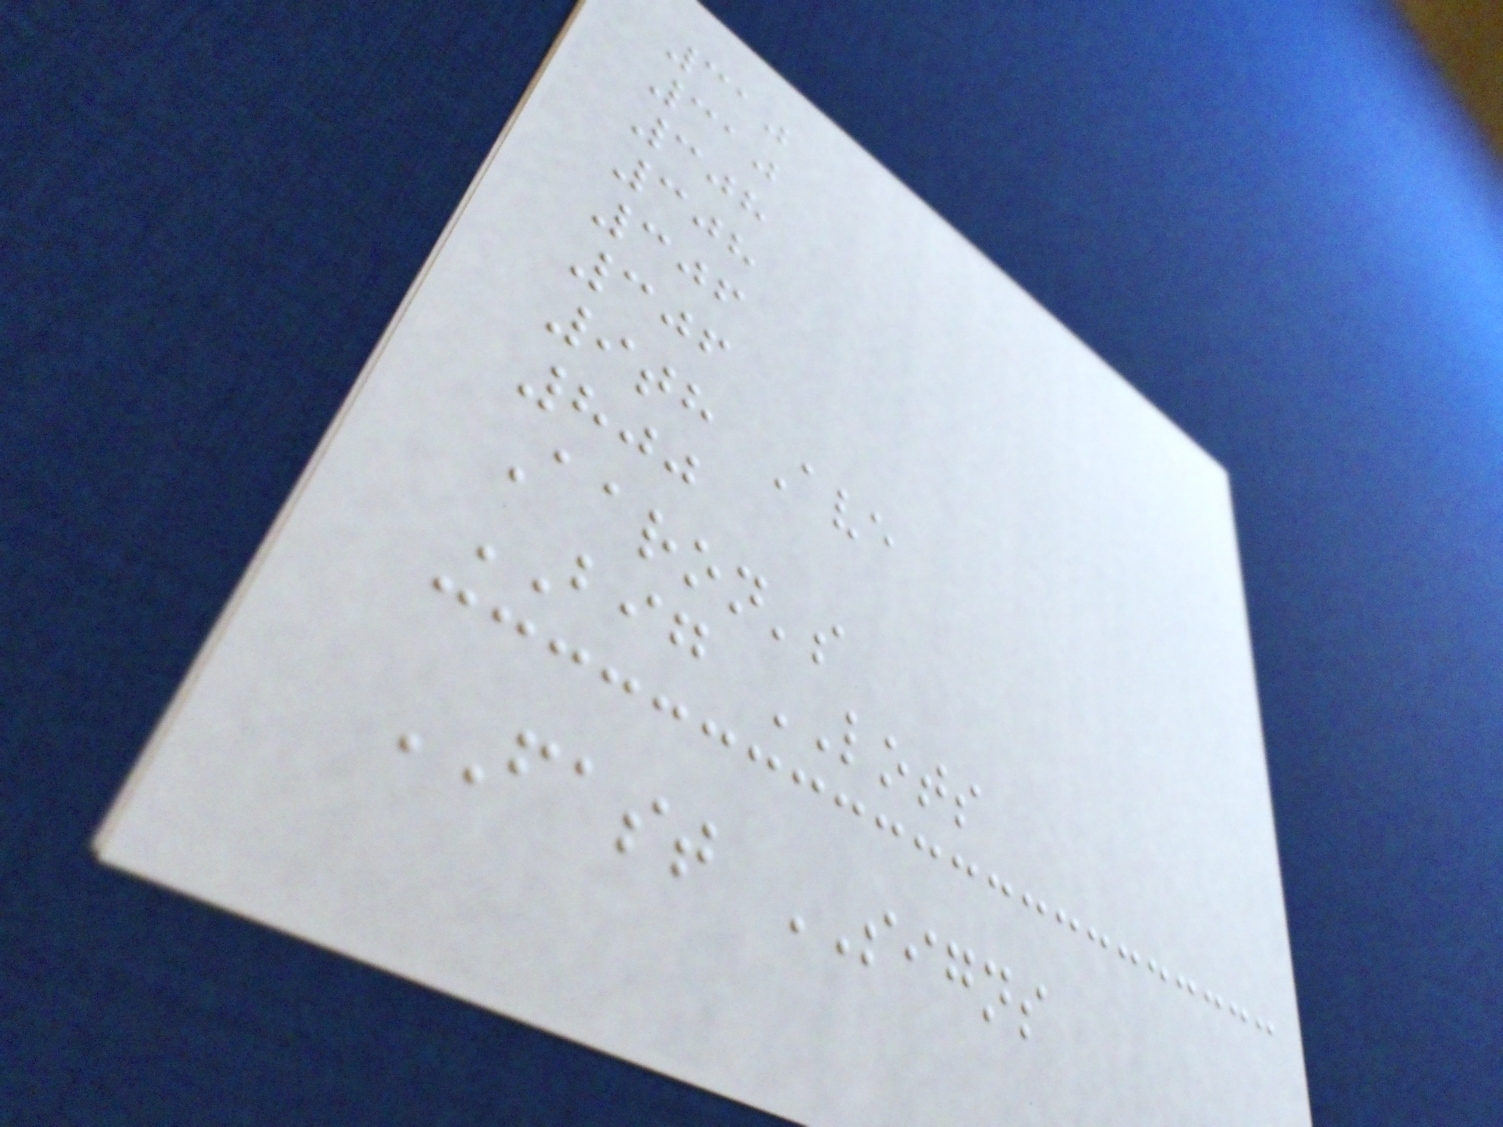310
310
308
308
306
306
9th Ave
800
Aaron's
BIG LOTS
FAST SIGNS
